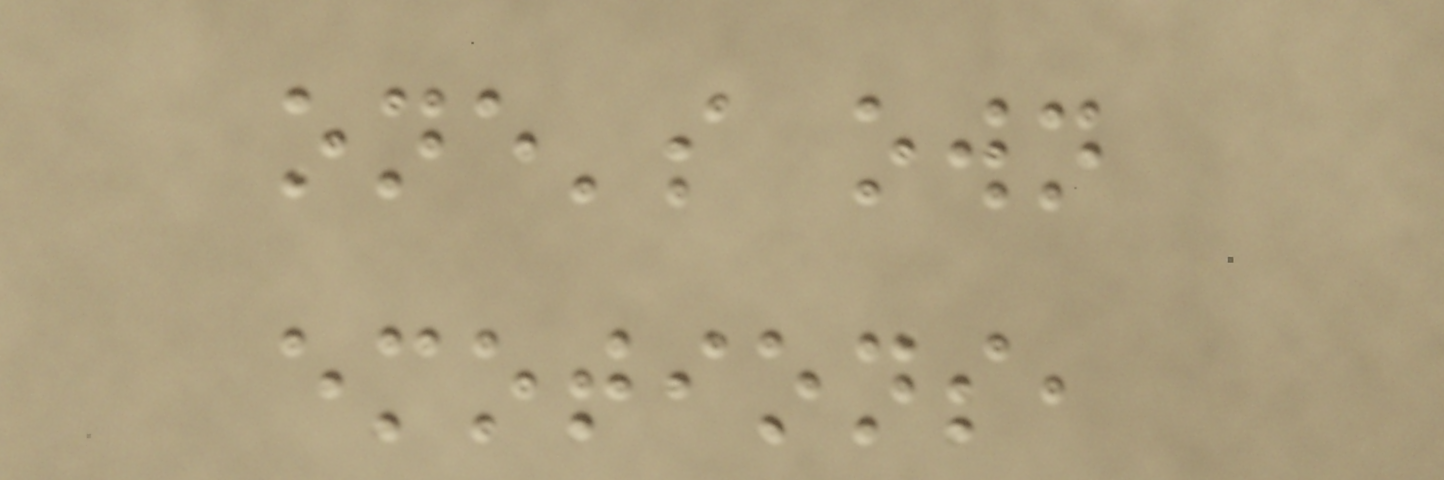one's own
emotions,
